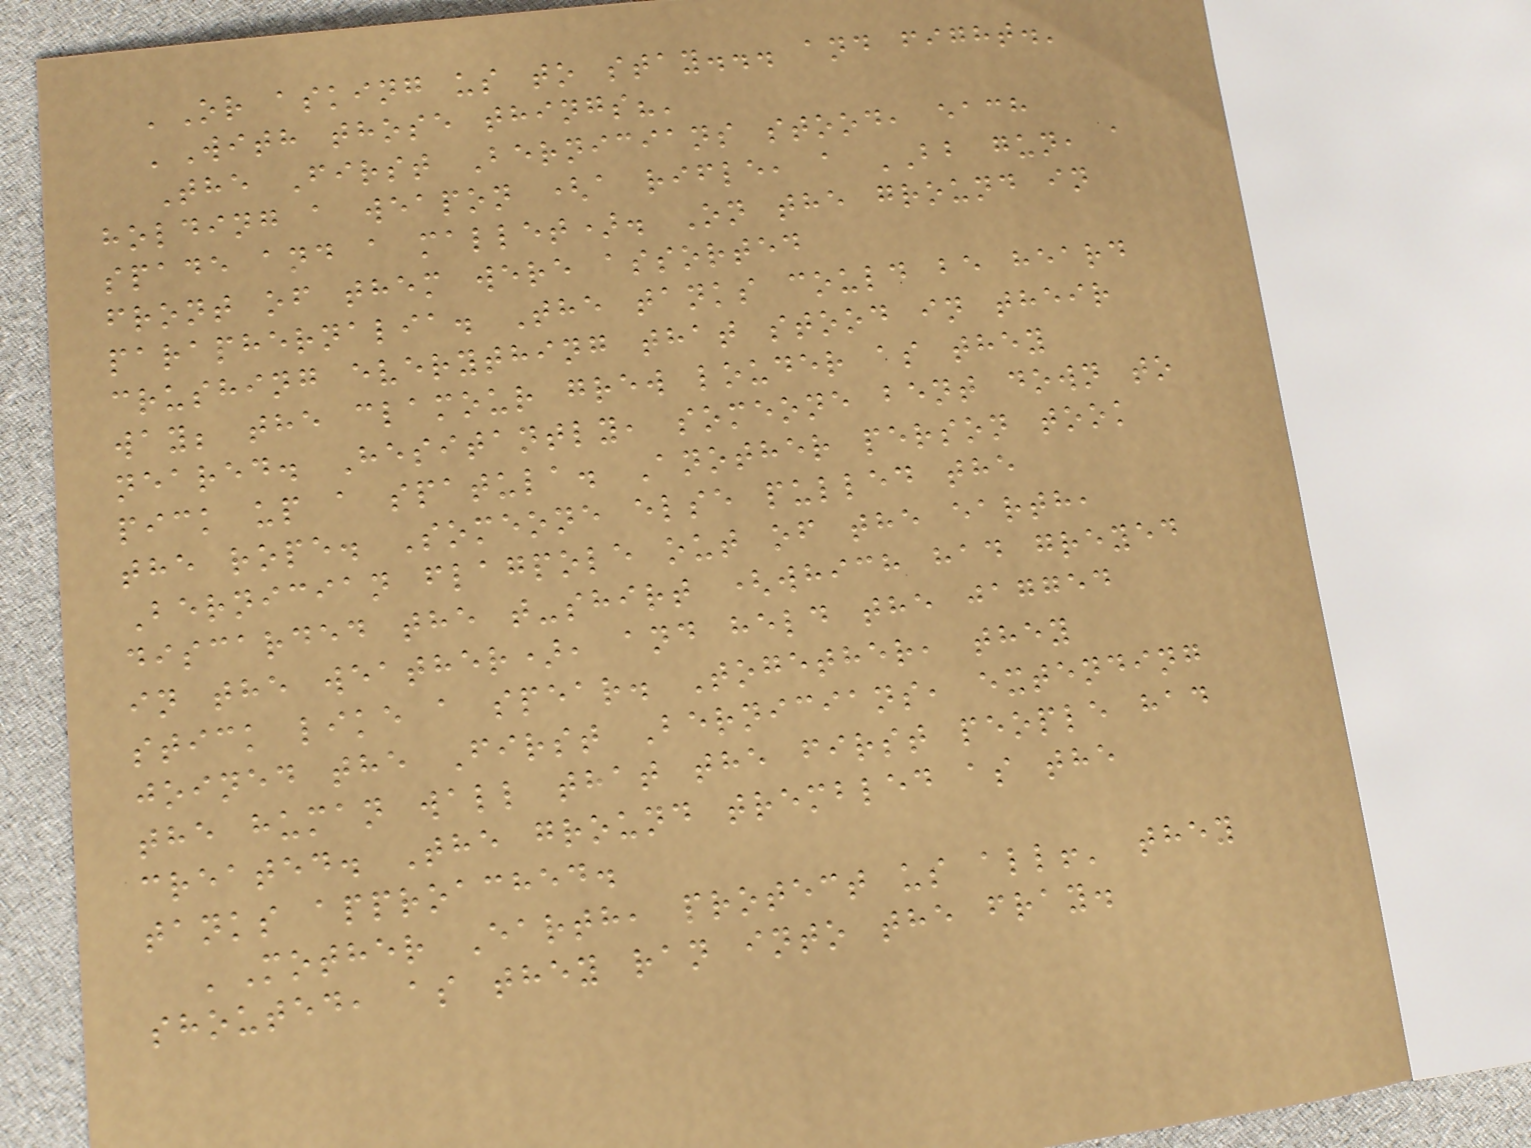'Or asking us to stay... and fight.'
'With those things?'
The First Bernicians stood, each
holding a weapon (a rifle, a BB gun, a
spade and a mallet). On the ground in
front of them were assorted
paraphernalia. The tanks could be heard
crushing everything that stood in their
way; the clamour grew louder as they
neared. Hesitantly, someone bent down to
pick up a spatula. Another person took
the rope. Someone else pulled the
Bernician flagpole out of the earth,
discarded the t-shirt (which had greyed
in the weather), and held the jagged
stick like a spear. Together, they
joined the First Bernicians, extending
the human wall that the first people had
created. The ground trembled as the
tanks approached.
'Mother Earth, protect us all!' they
shouted, as they ran into the fray.
